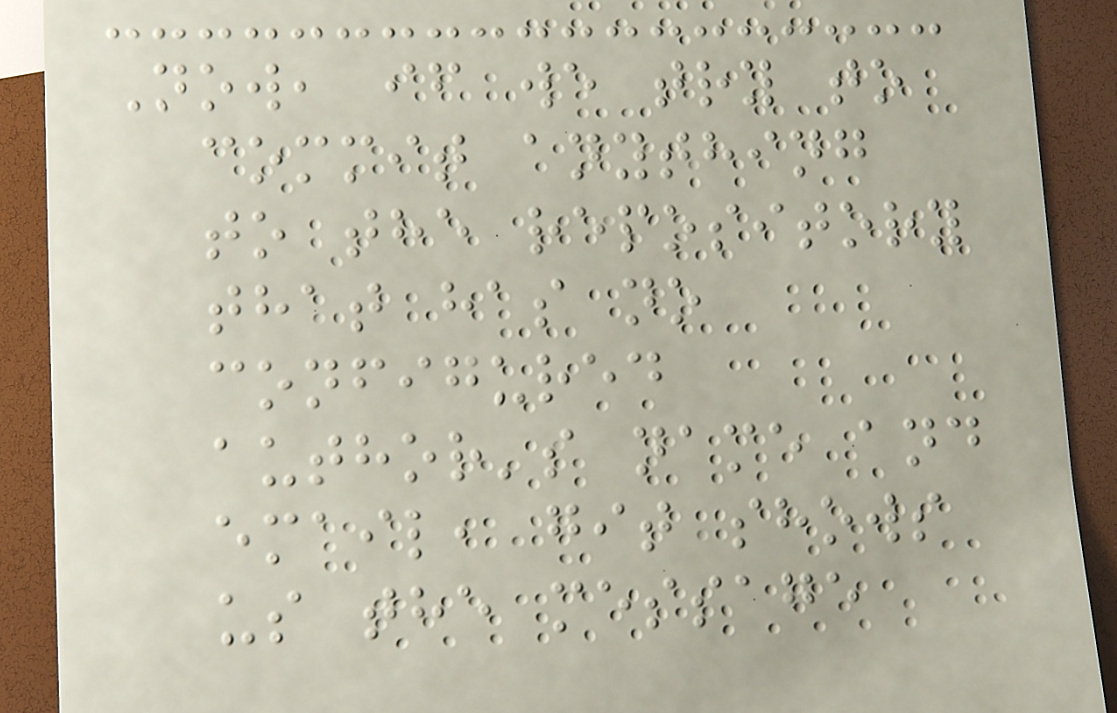Now, if we try to
commit anything
to the repository
that has no
configured
author's name and
email, git shows
us the message
